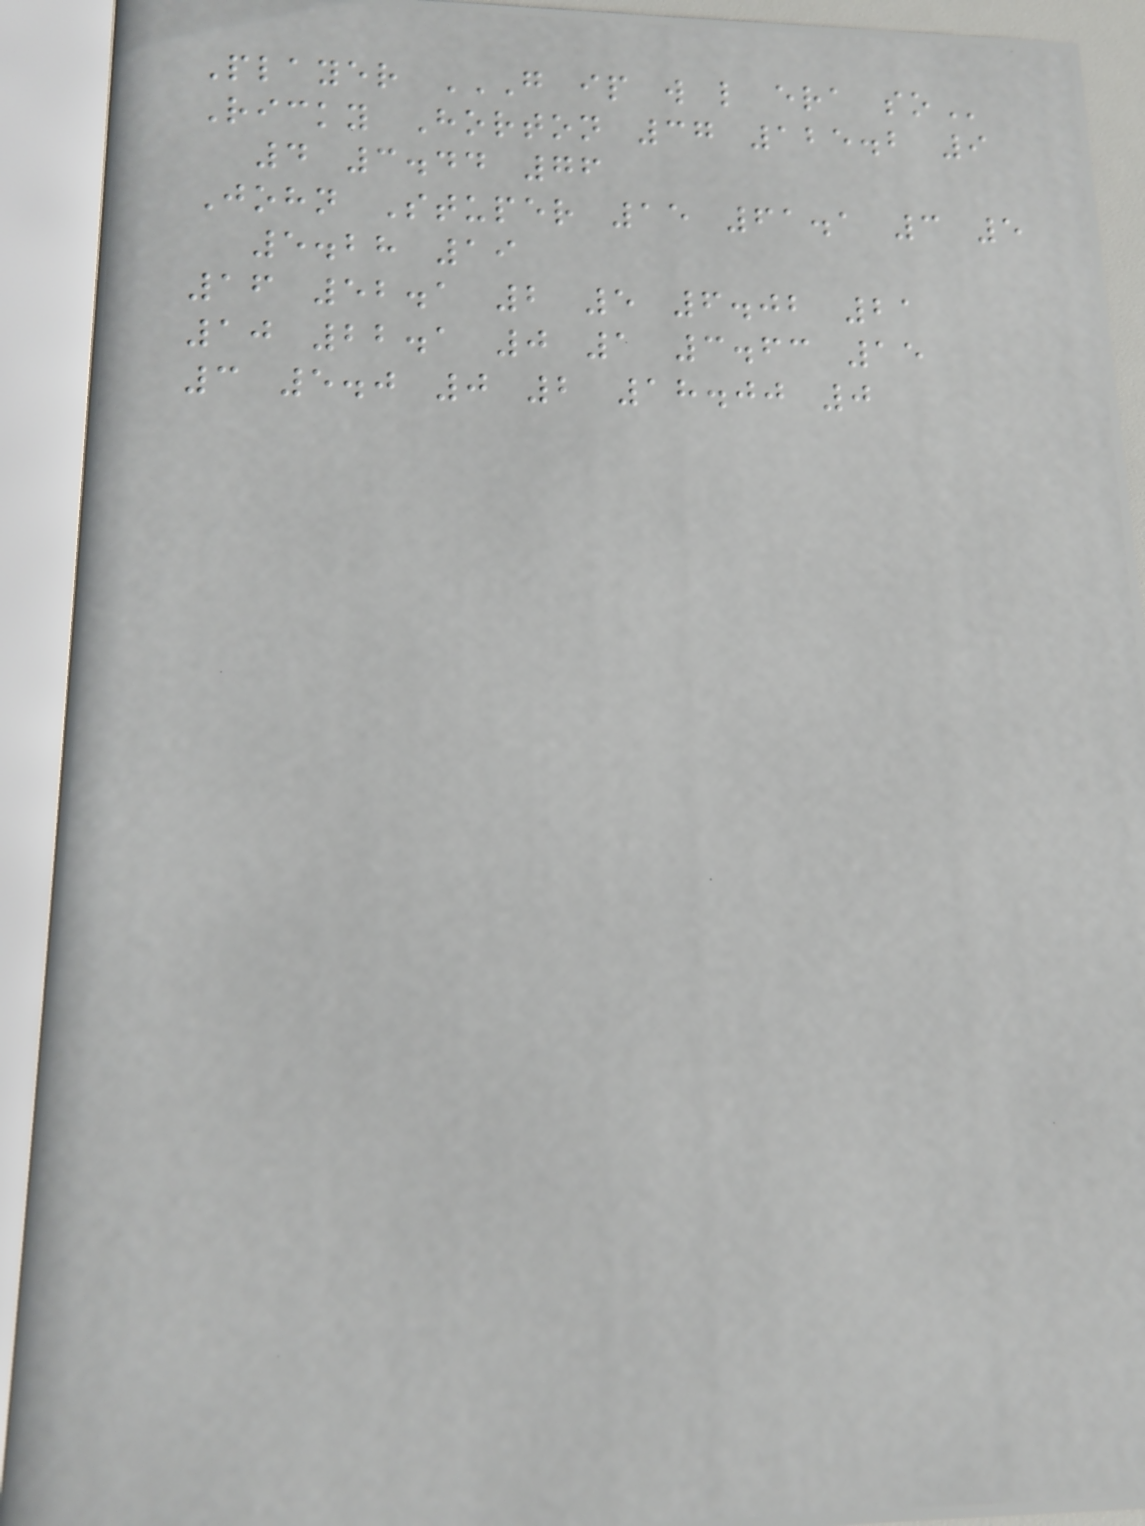Player G IP W L ERA SO
Ricky Horton 37 125.2 9
4 3.44 76
John Stuper 15 61.1 3 5
5.28 19
16 52.1 2 5 6.02 21
10 22.1 0 1 3.63 15
3 5.0 0 2 18.00 0
